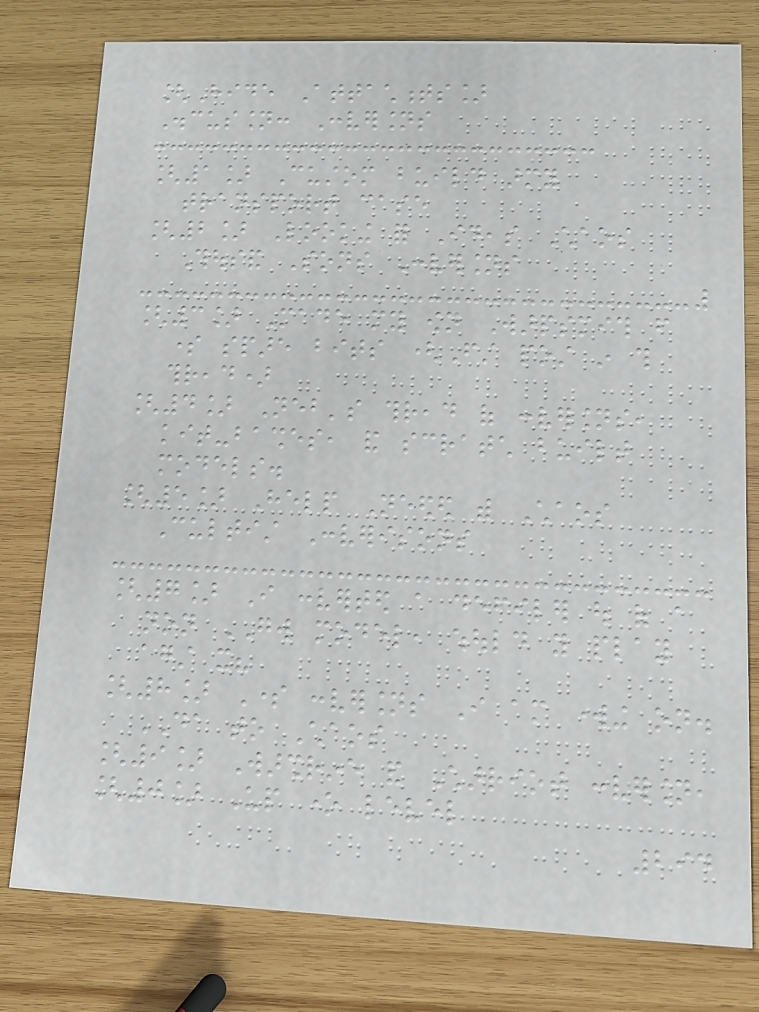[Hide Attachments]
Discussion: Conversions
[1] Custom build army
transport case
[2] Looking for Ideas Chaos
Thousand Sons Conversions
[3] Made my own Warpsmith from
some spare bits (First post in this
thread)
[4] Neb's thread of conversions,
kit-bashes, and scratch built
models.
[5] Help Needed with Chaos
Cultist Converisons
[7] I converted a defiler out of a
non GW model, whould you play
against it?
[8] Some conversions I am working on.
DA to Chaos
[9] Warshrine and Charriot conversion,
[0] Up one level
294
